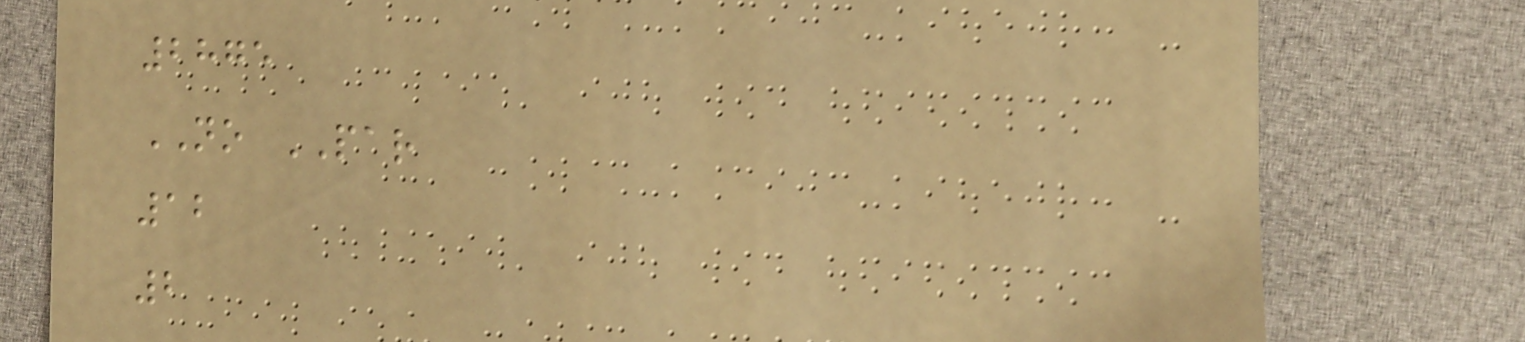2875
NO PAR
12
2
